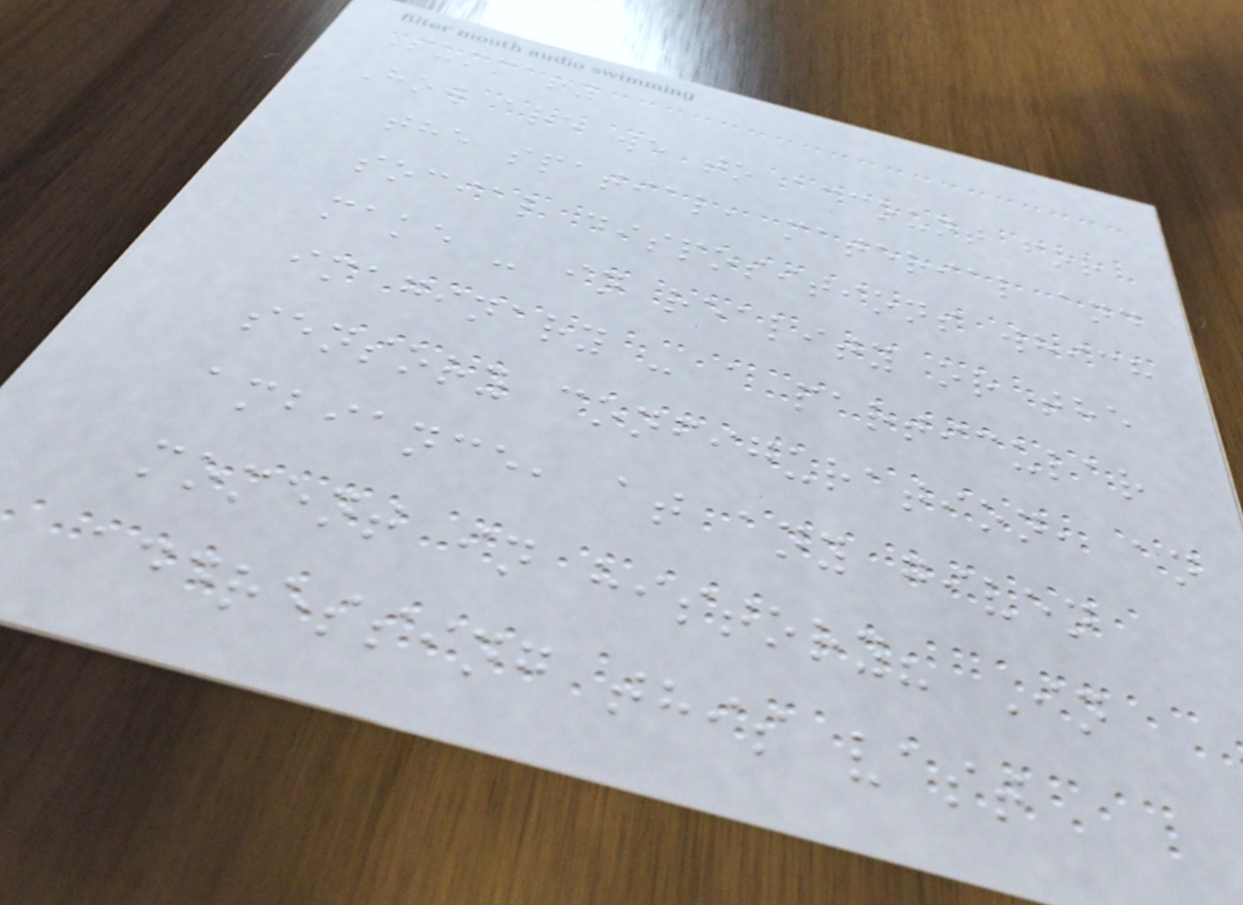Summary
How are we to account for
the spatial, material and
social dispositions which
make - in reality or the
imaginary - a particular
sensory configuration, an
ambiance, at any given
moment in history? In
addressing this vast
